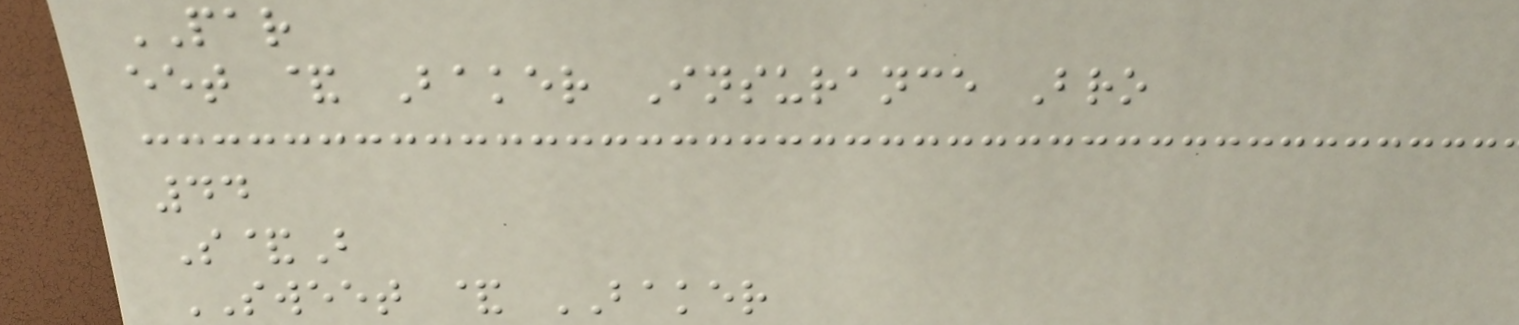PAR
eet & Baker Insurance Bro
44
S&B
SWEET & BAKER
